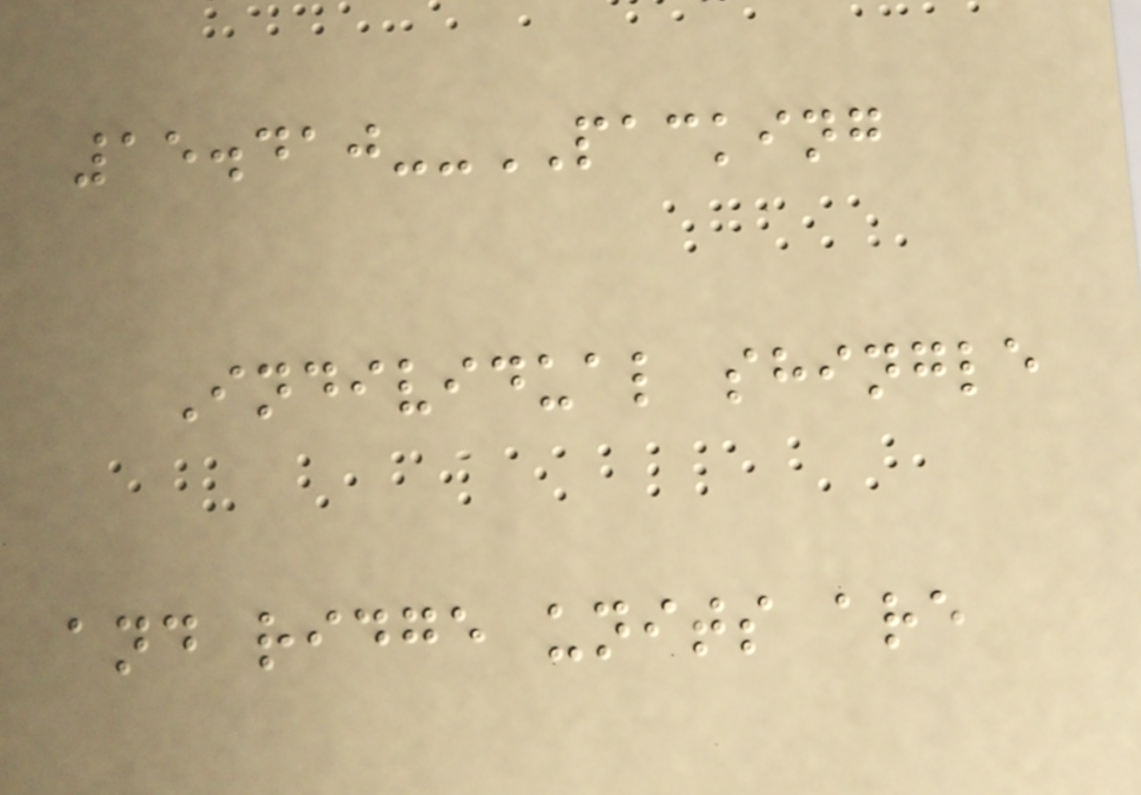15.410--PACKING
Individual shingle
and ridge units are
